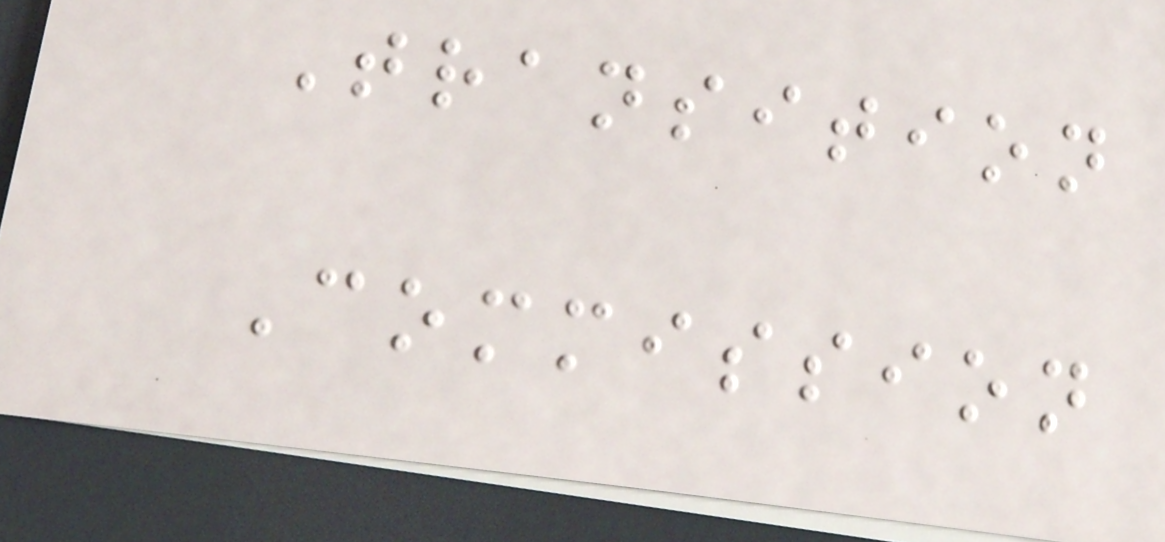Transition
Commission
